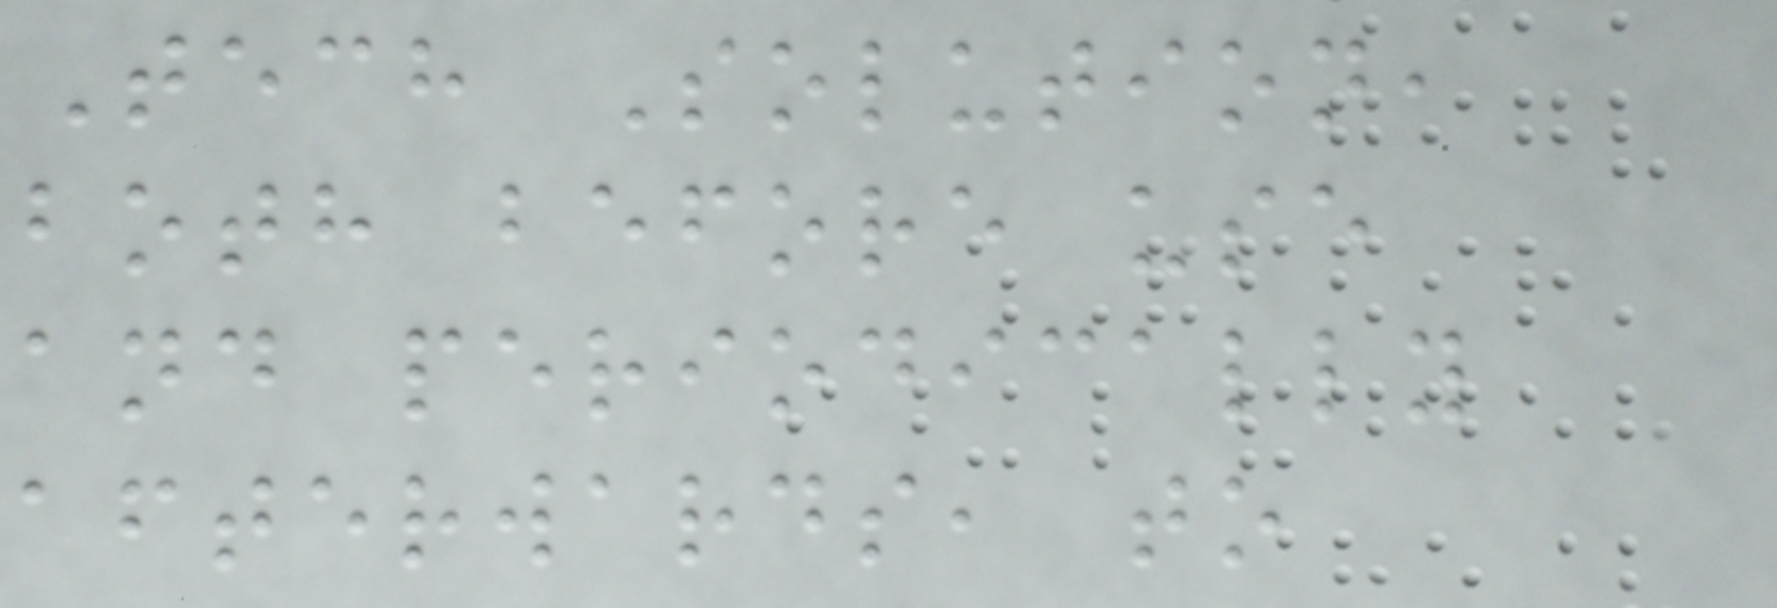Tech Solution,
both before use
and periodically
afterwards, to
